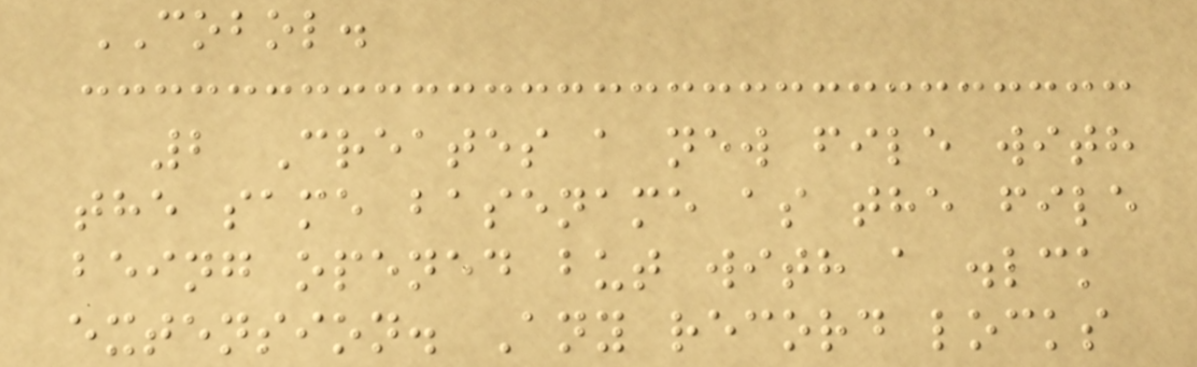COBOL.
2 Creates a new file with
the same basename as the file
being opened but with a .lck
extension. Any record locks
